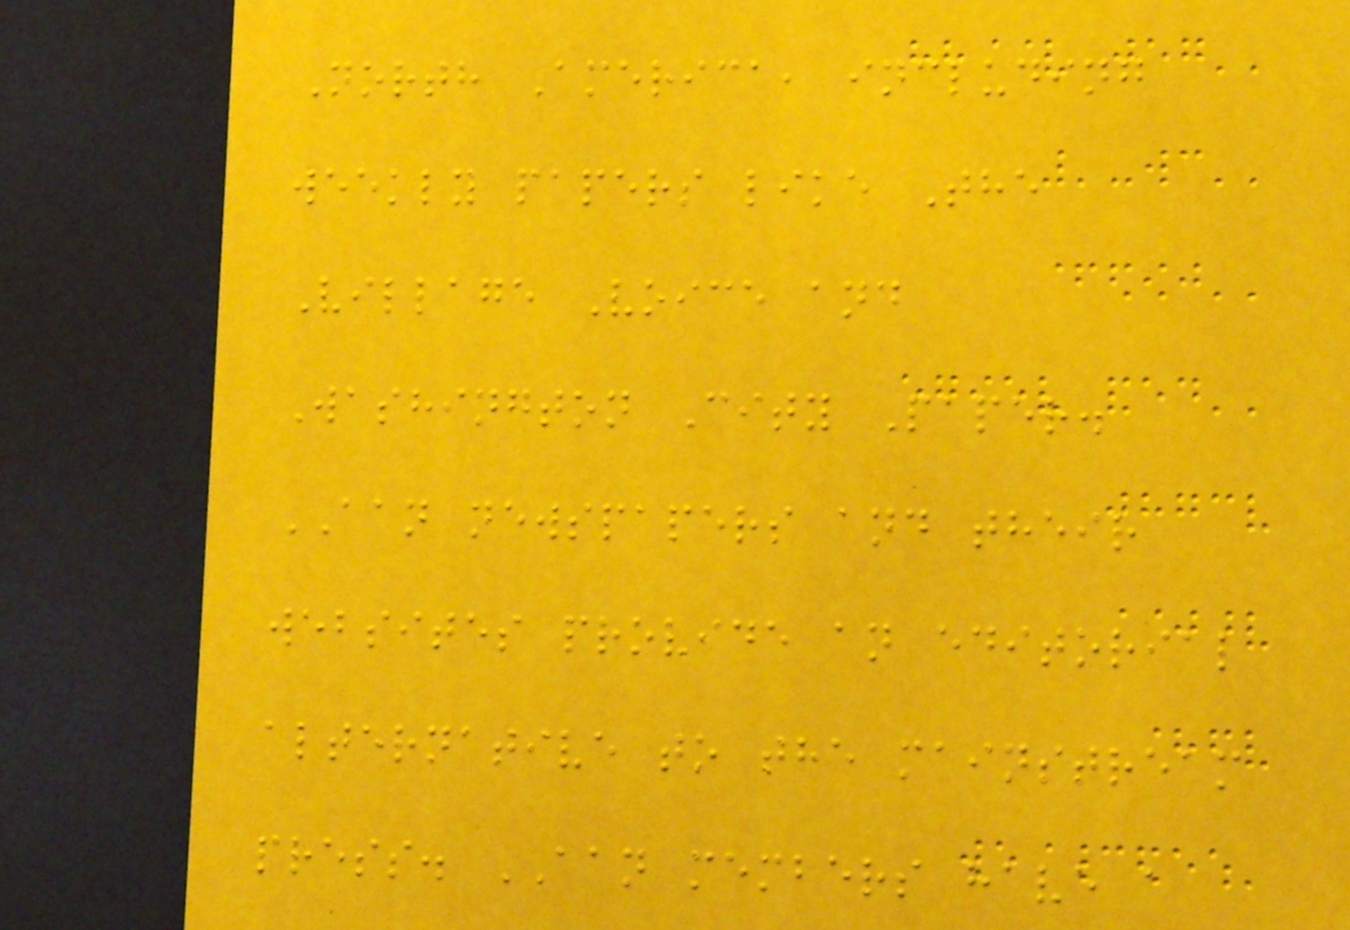North America, including
weekly papers like The
Village Voice and
Washington City Paper.
AAN newspapers and their
websites provide an editorial
alternative to the mainstream
press. AAN members have a
